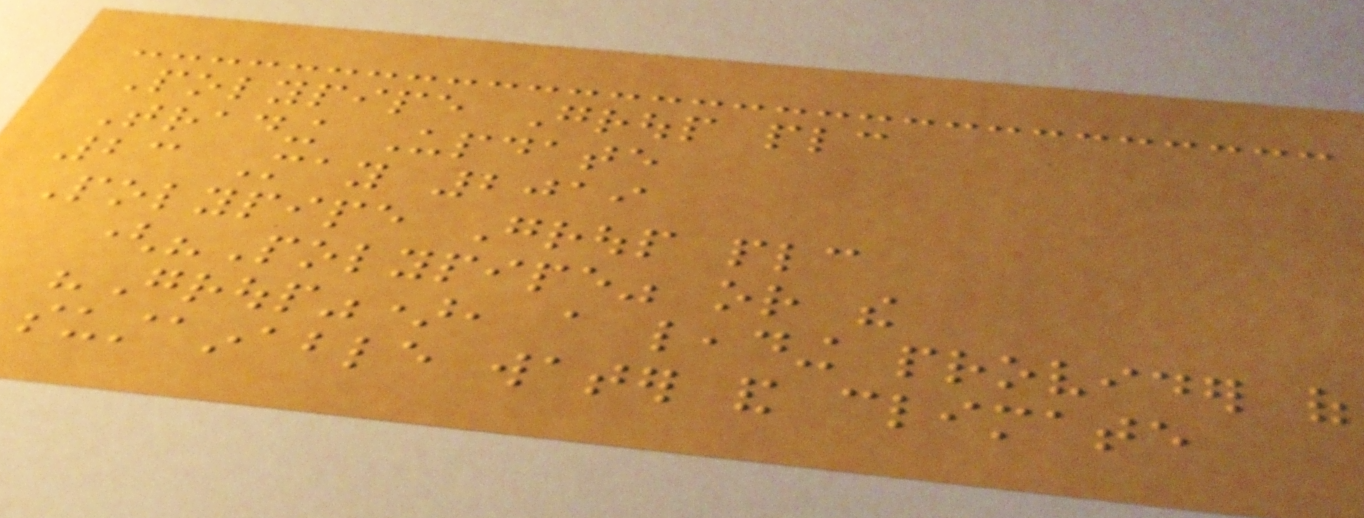Polypipe Group plc
Trading Update
23 May 2019
Polypipe Group plc
("Polypipe" or the
"Group"), a leading provider of
sustainable water and climate
